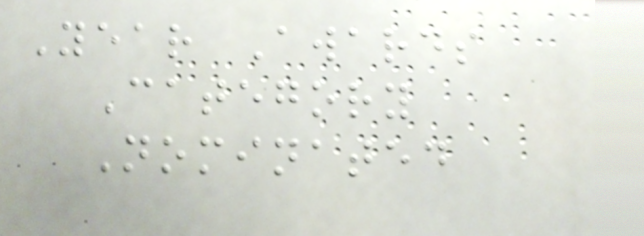Year Awards
Category
Nominated
